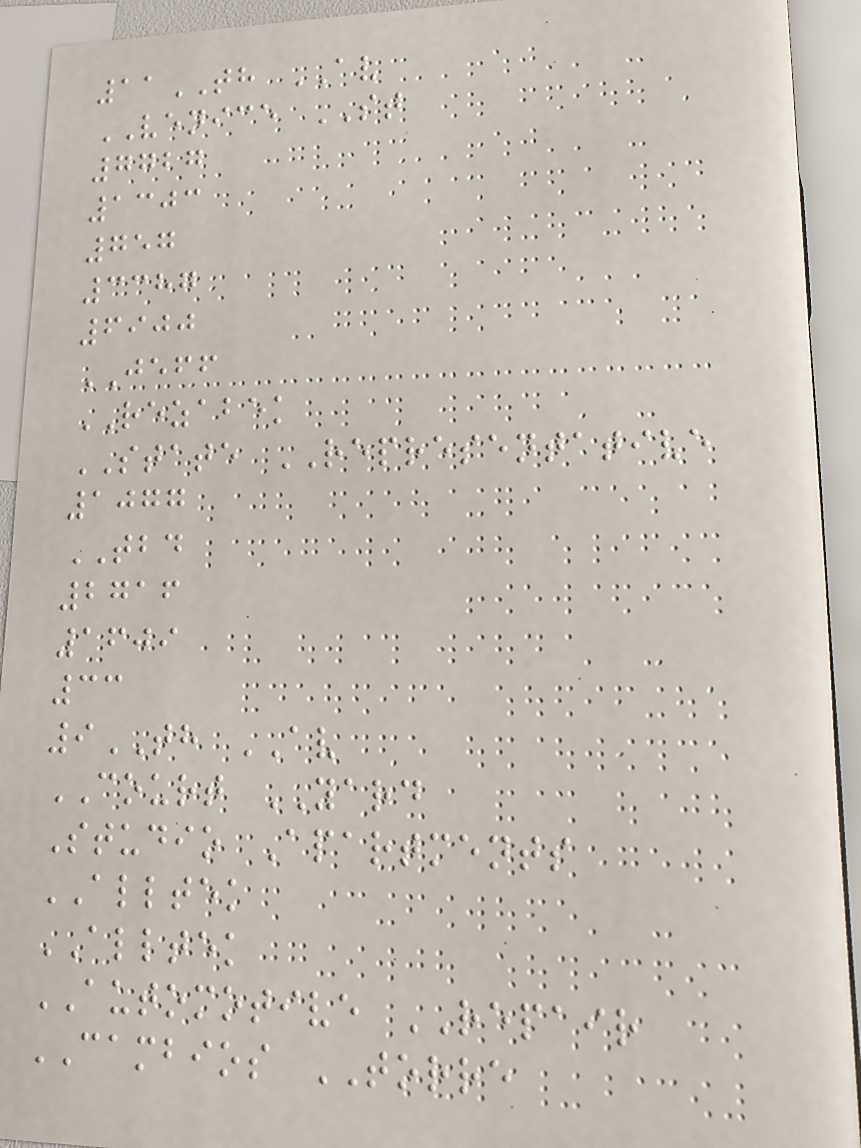11TH AV
VENICE ST
7727
1303
757
3387
6900
JEFF
REZABEK
STATE REPRESENTATIVE
1077
TBD
2716
1609
33
9TH AV
COURT YARD
Studio Apartments
ALLTEK
ALLTEK
AUTOMOTIVE REPAIR
CAMBIOS TORRE
